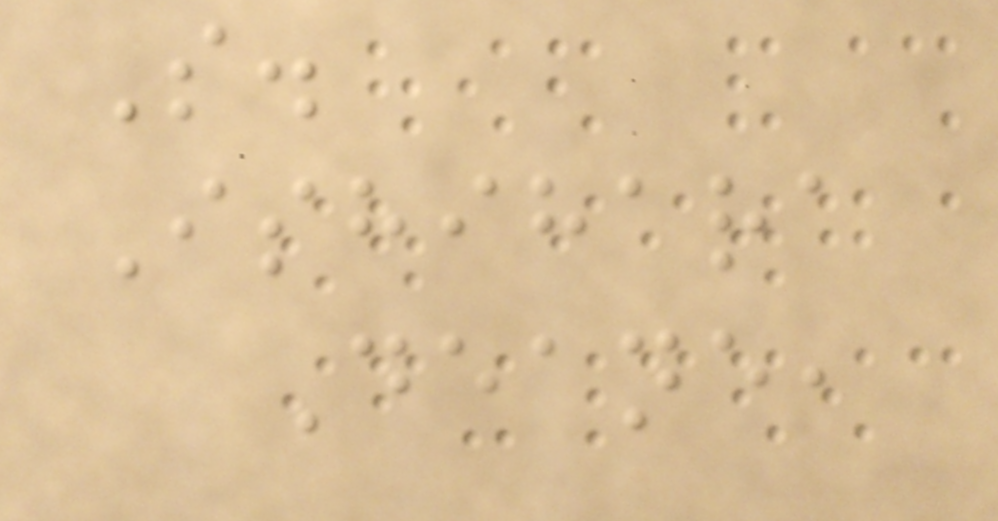S.
Ishihara
Deane,
